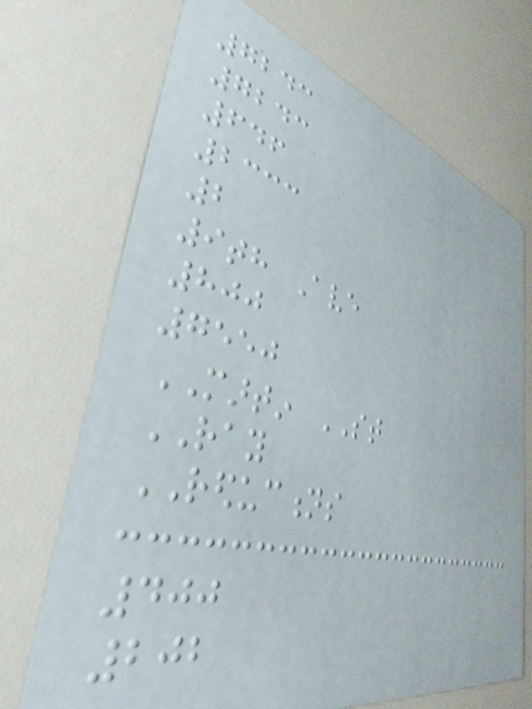7243
7243
646
2333
2
9th Ave
800
7550
MARTIN ST
RAY
REDUCTIONS
400
202
